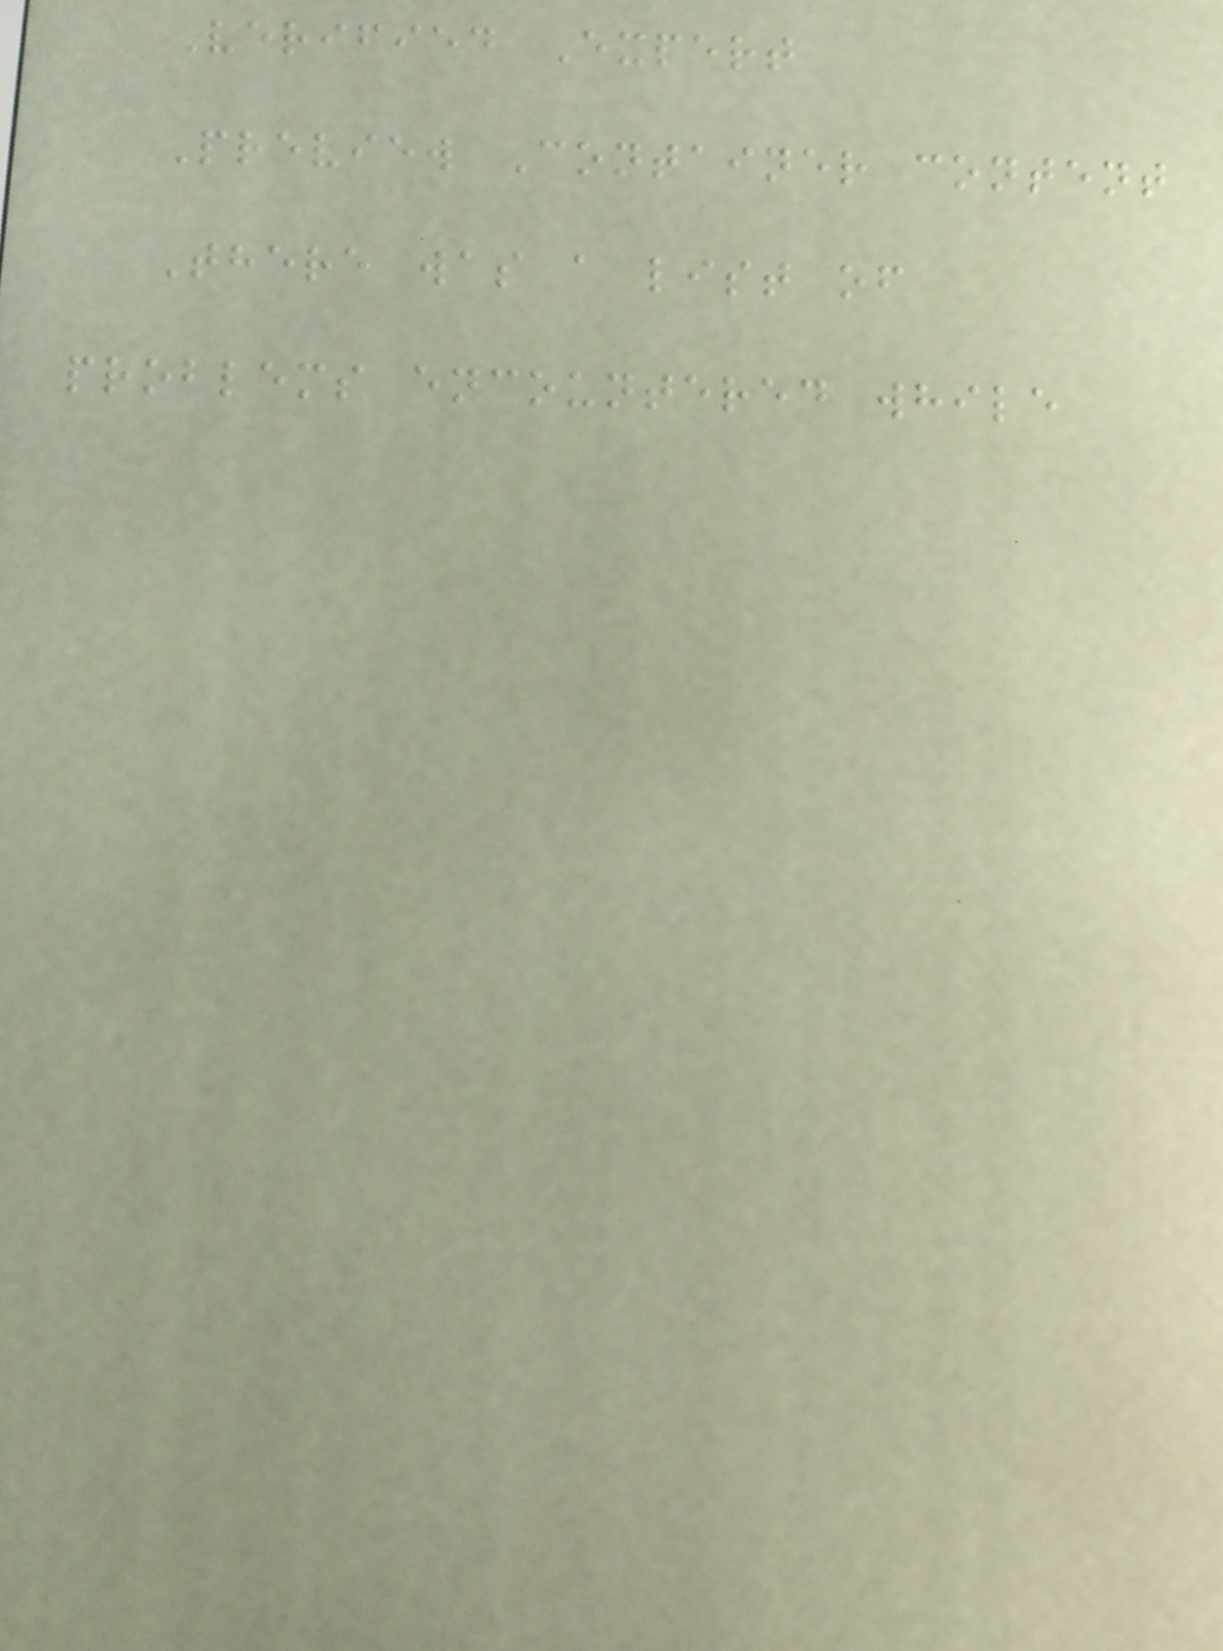Verified Expert
Preview Container content
There was a list of
problems encountered while
